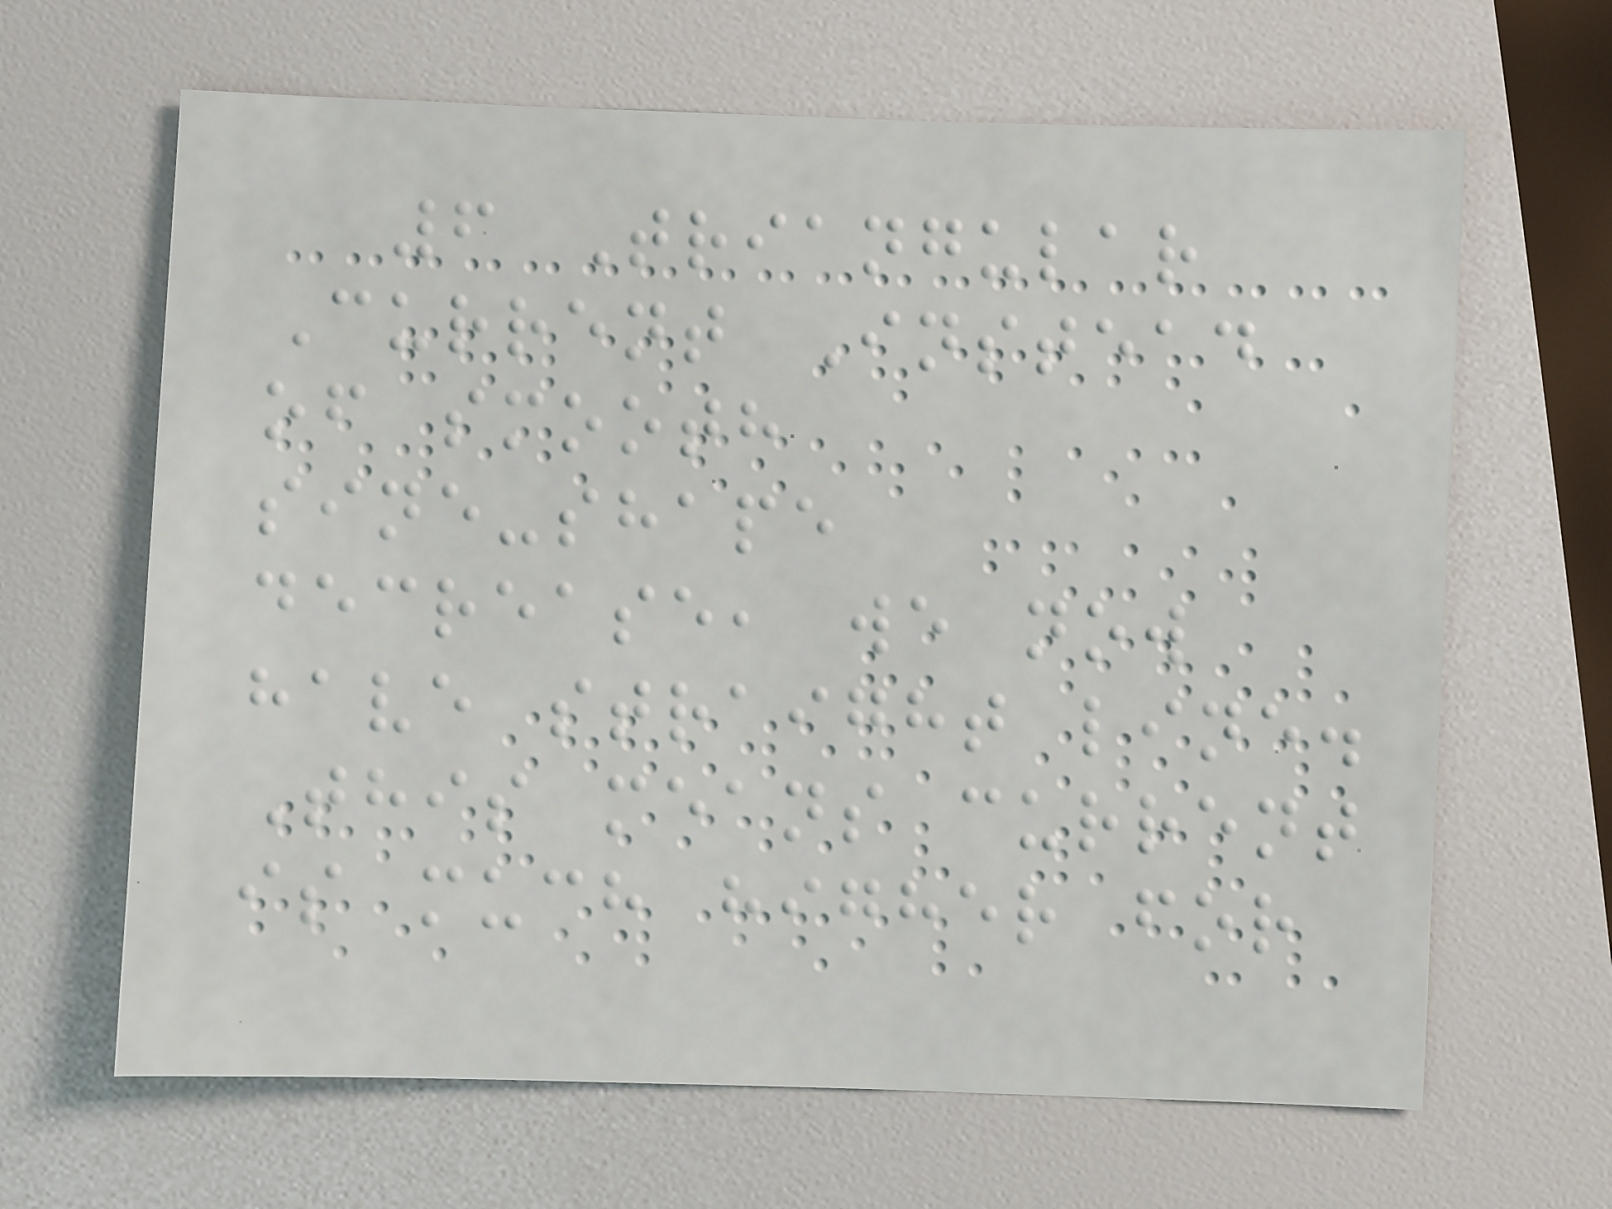6 Triangular
Current Instead
of smooth
sine-shape
decrease, we now
have straight line.
This means current
is much higher for
